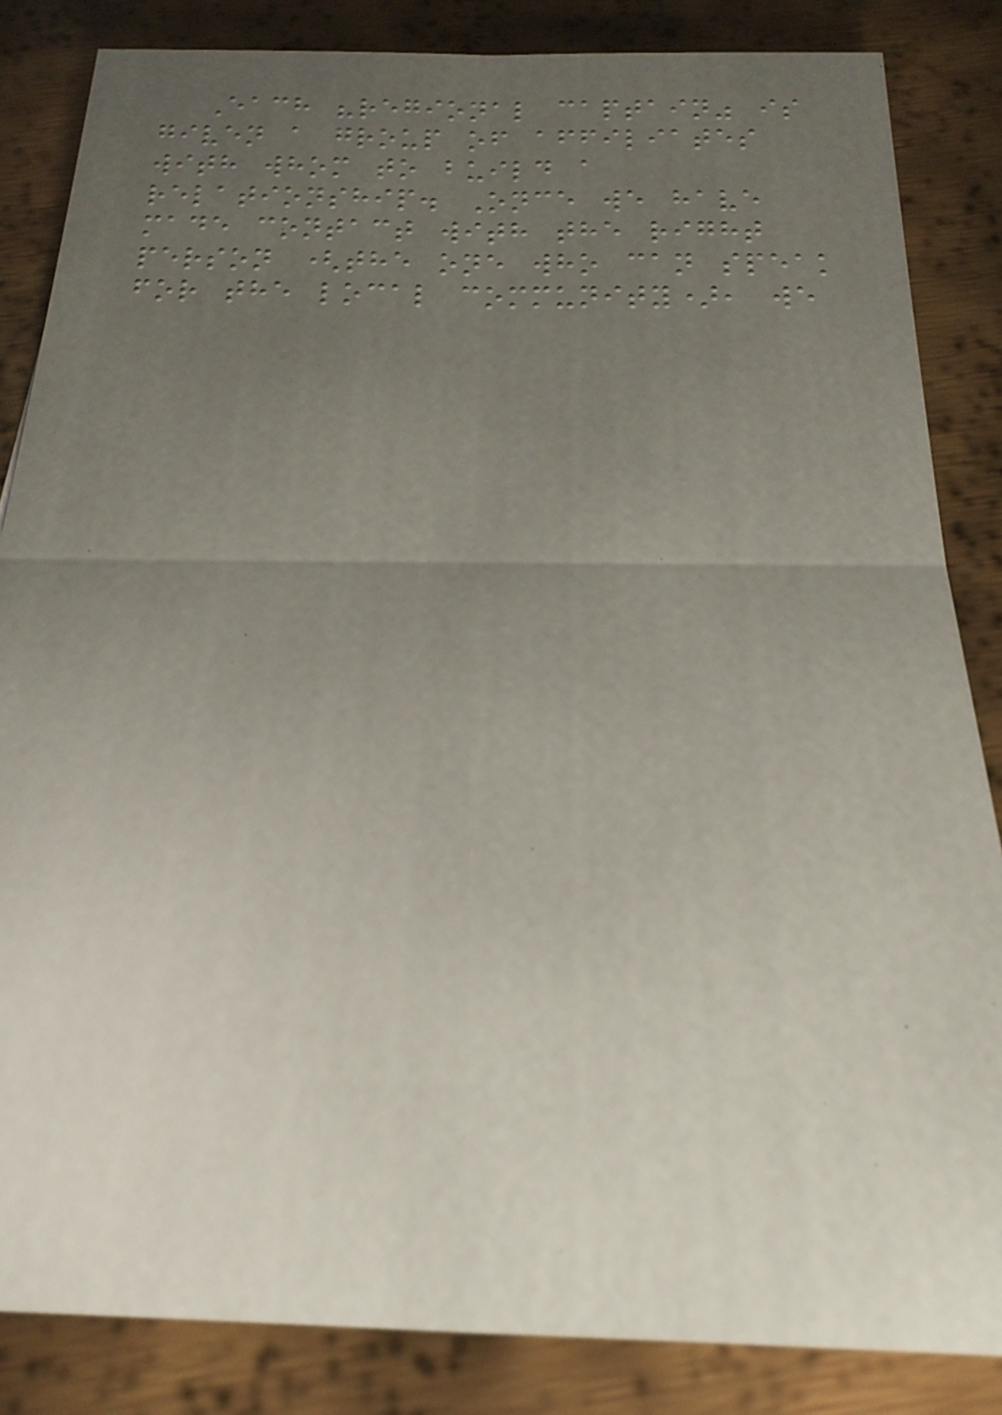Each "regional captain" is
given a group of affiliates
with whom to build a
relationship. Once we have
made contact with the right
person (the one who can speak
for the local community), we
